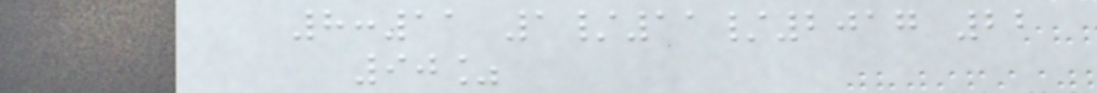8:11 1/11/2017 22
90%
